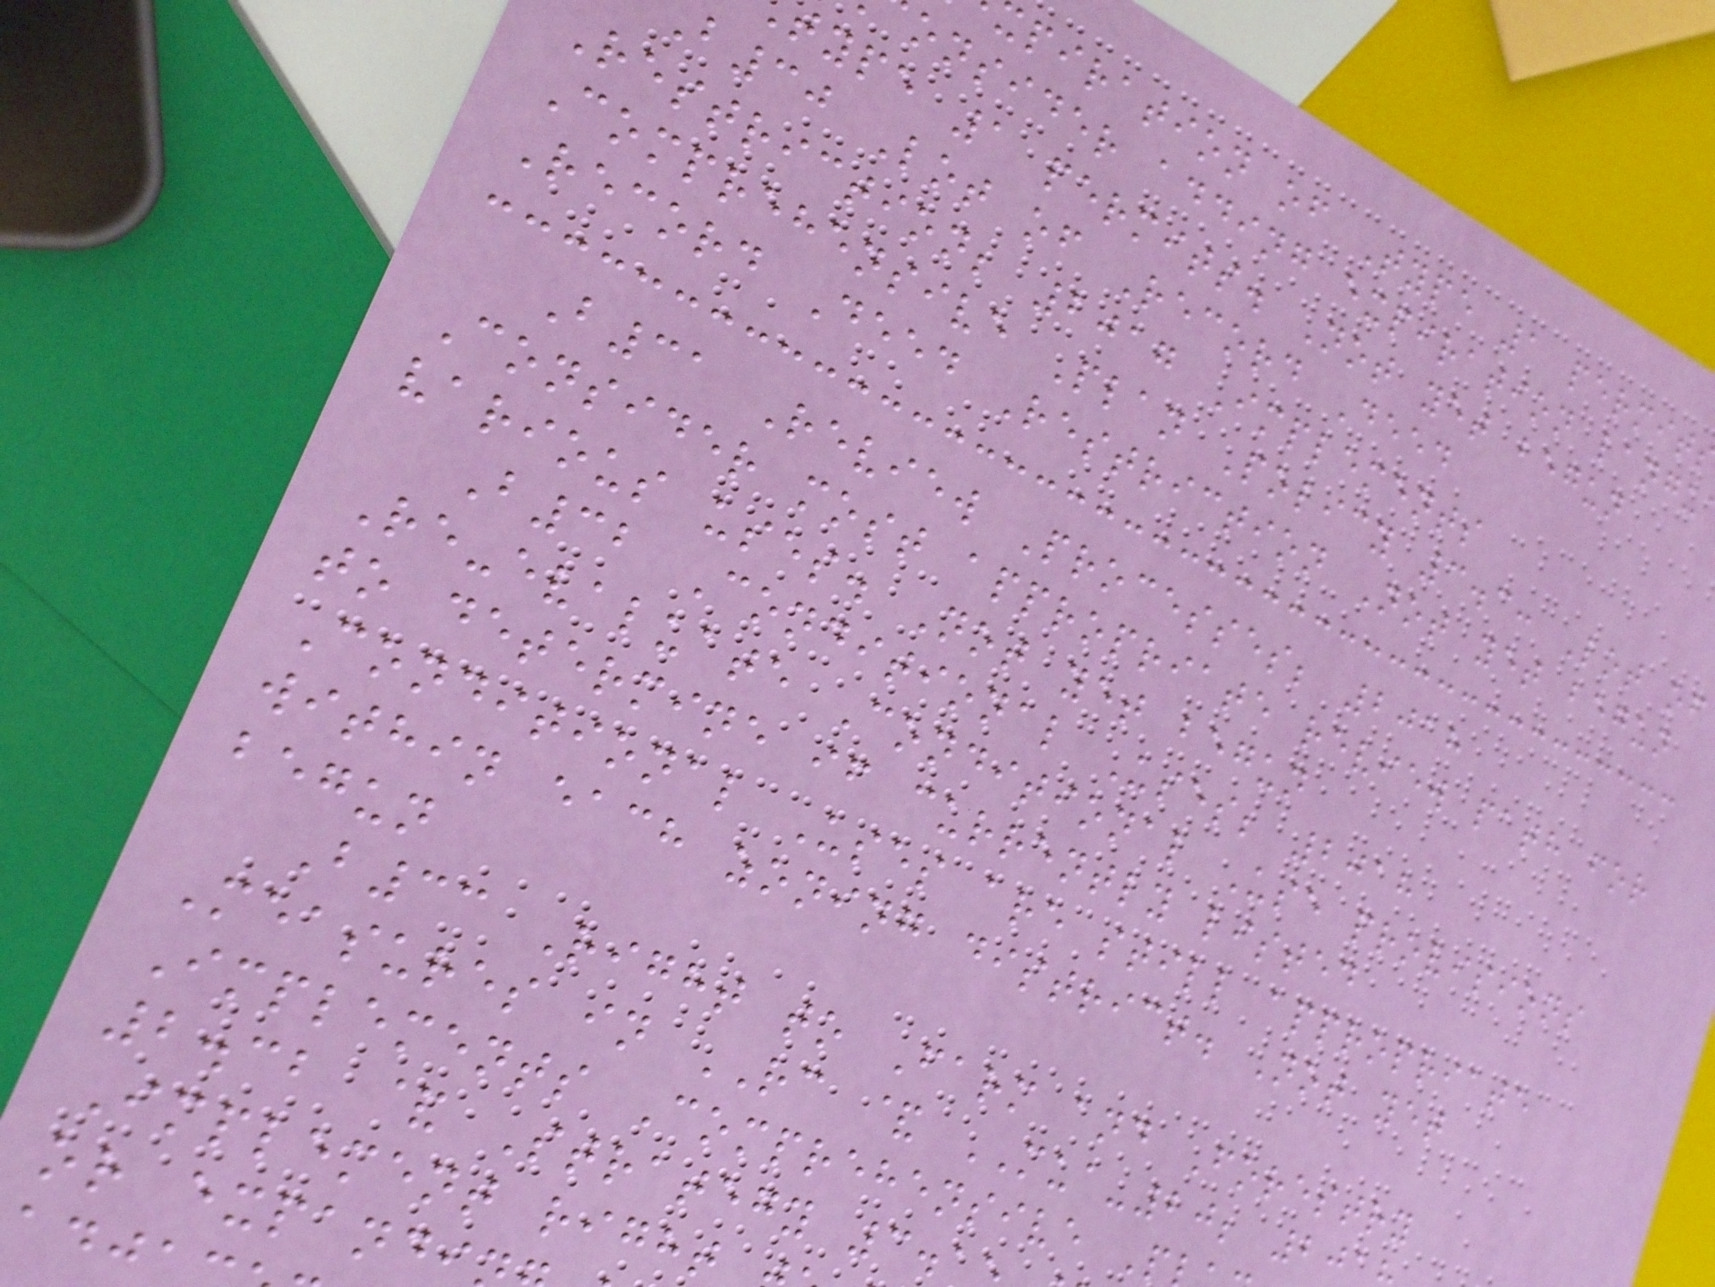piration of Type 1 permit
onsider adding expiration langu
type 1 permits. Not yet begun
b30 Lot of Record Deed
Restriction; 2017 Implements
Comprehensive Plan Policy 3.3: Lot of
Record Deed Restriction Not yet begun
B31 Review Processes; 2018
Consider most appropriate review path for
various uses. Not yet begun
B32 Conditional Uses; 2018
Re-evaluate Conditional Use provisions
to determine if currently listed
Conditional Uses are still appropriate
within each zoning district. Not yet
begun
B33 Right to Farm and Forestry
Measures in RC & MUA-20; 20
Implements Comprehensive P
2.32 & Strategy 3.1
Implement right
or expandi
